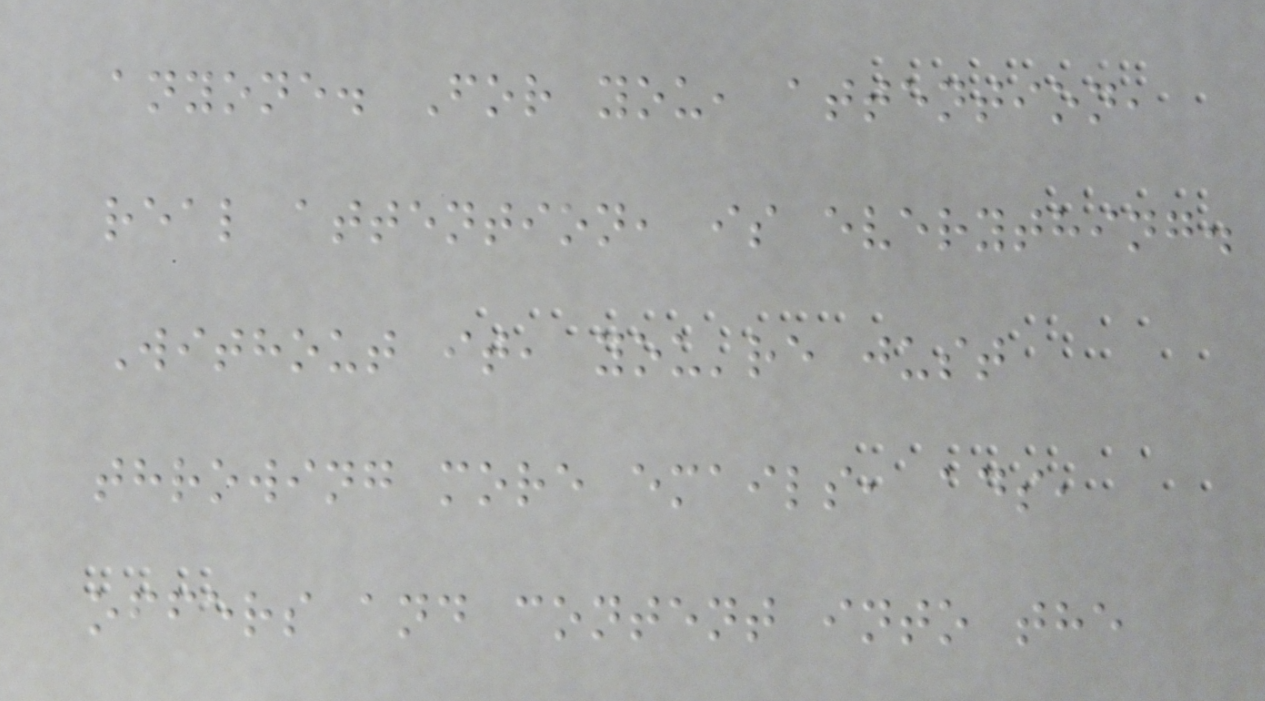anyone. For you, attention,
real attention, is everything.
Without it, you're just
throwing more emails, ads,
offers and content into the
